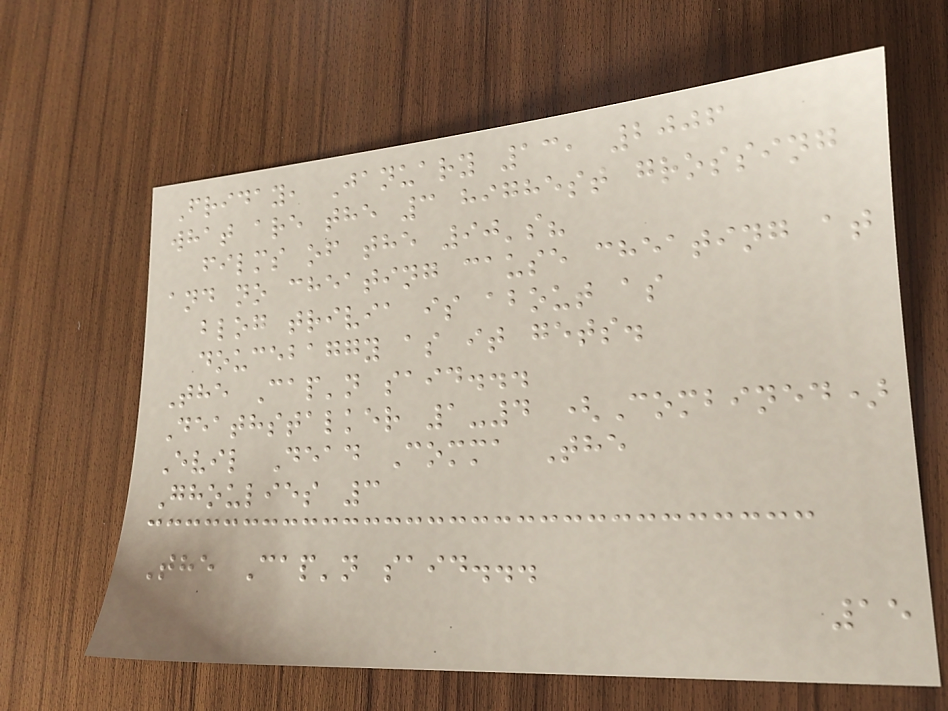Friday, January 13, 2006
what are the 3 highest grossing
films of the 90's?
and no cheating cause cheating at
blog trivia is about as
doucebaggy as it gets.
The Cap'n said...
Deathstalker 1-4 (Combined)
Evil Dead Comma The
Ghoulies 3
The Cap'n said...
15
